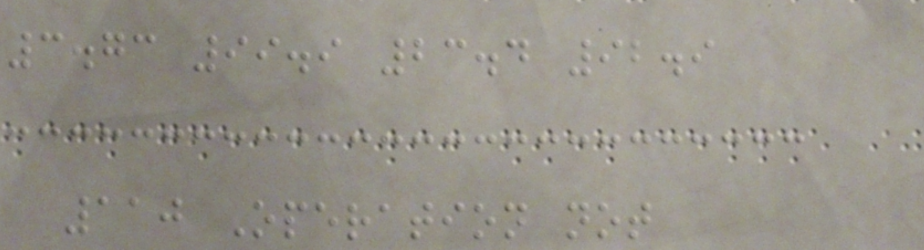3.73 99.9 23.4 92.9
110 Operation not
